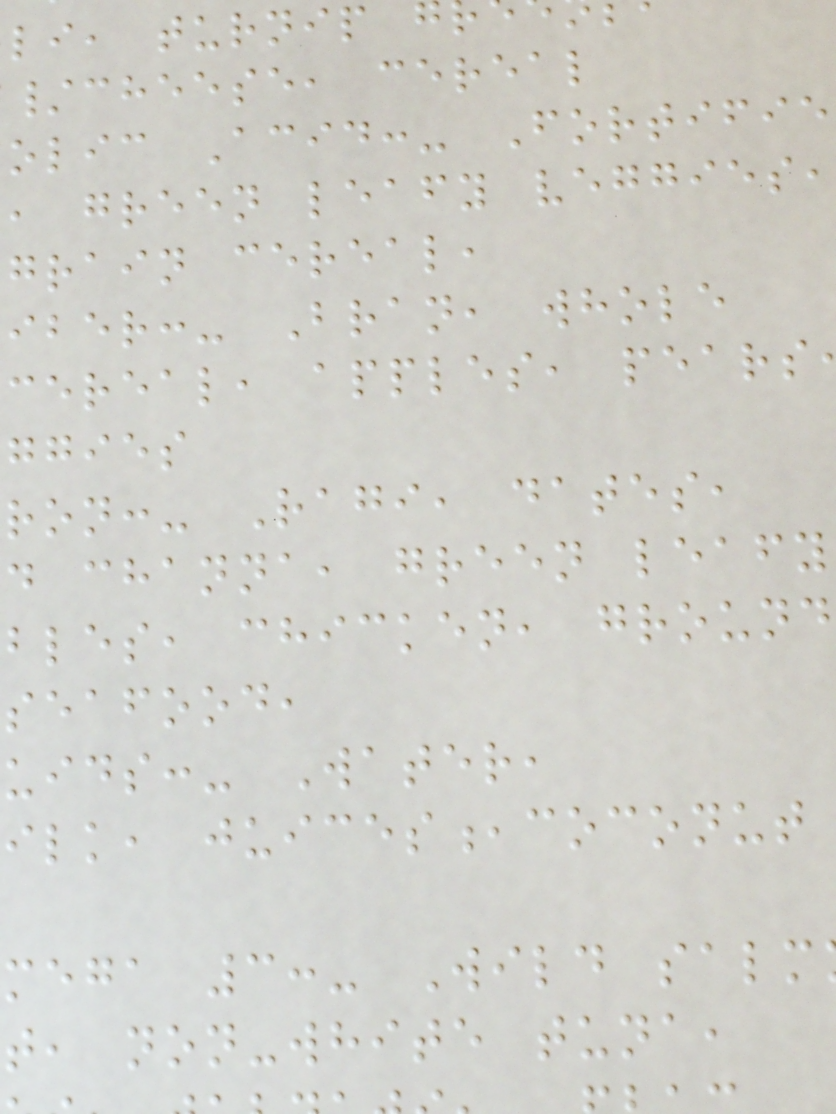li, turnip
/cheese, cereal
olic Acid:- Fortifie
, green leafy veggies,
grain cereal,
iber:- Bran, whole
cereal, apples, pears
ggies
ron:- Ragi, dates,
d channa, green leafy
bles, chicken, ground
seafood,
uids:- Water,
ilk, juices,coconut
mega 3:- Wild salm
t, non-white tuna,
